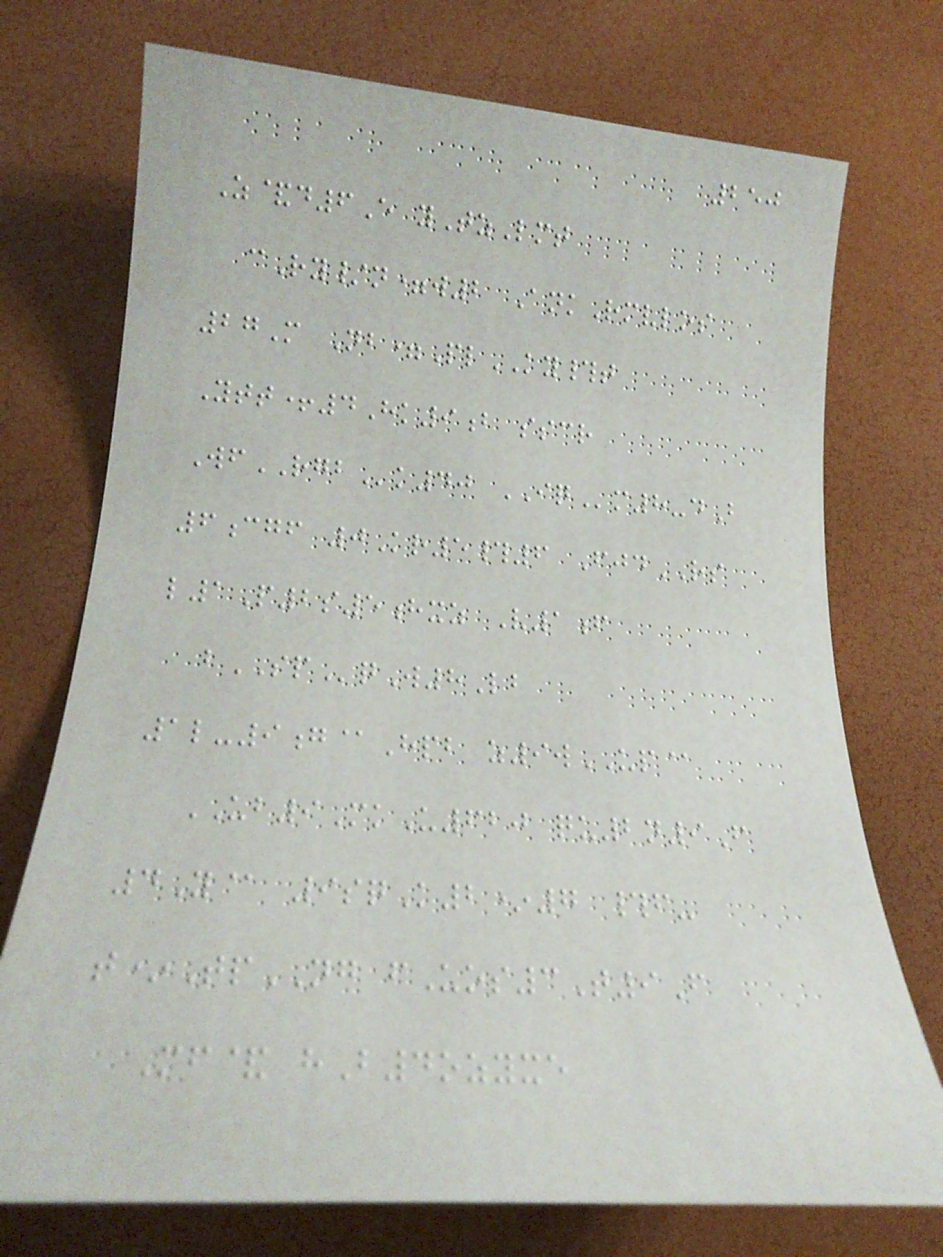250
Z&d6E yTzLmt
cRy/n=w2 AnkRmvlos
27M Nb=PlKY#t
Ytt+4Hk9b sscr
WfRGBk40 IQm8-dB
6cgf 0Kr5#6 FjdRS
l1P2s5hxz V1f
bSPqW8Lb
1l-9g@Hpb z9wUP@
UB9MkU620 qu2n9F
4Y@ 9sqK2*7 #f-
t*TpNG fUos3T9F
Mf& hB4ozyxe
